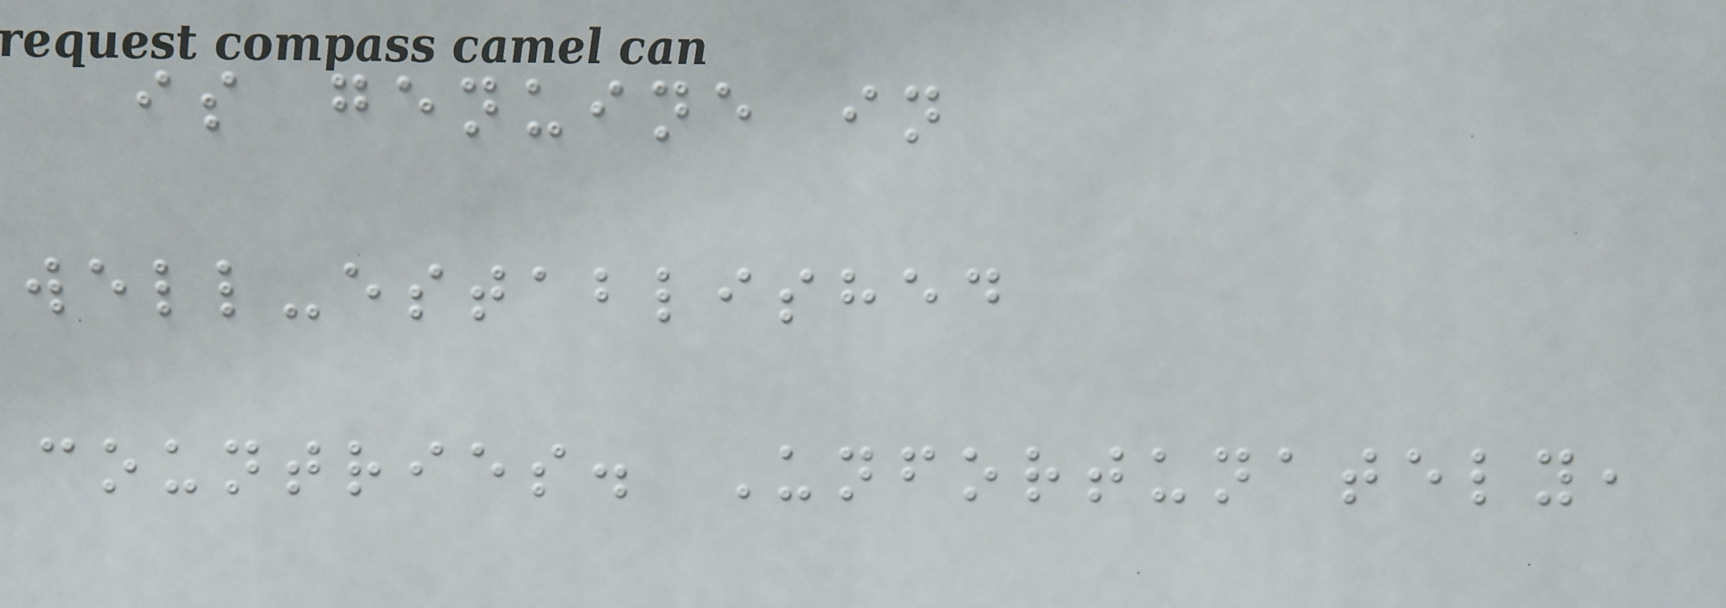is genuine in
well-established
countries. Unfortunately,
